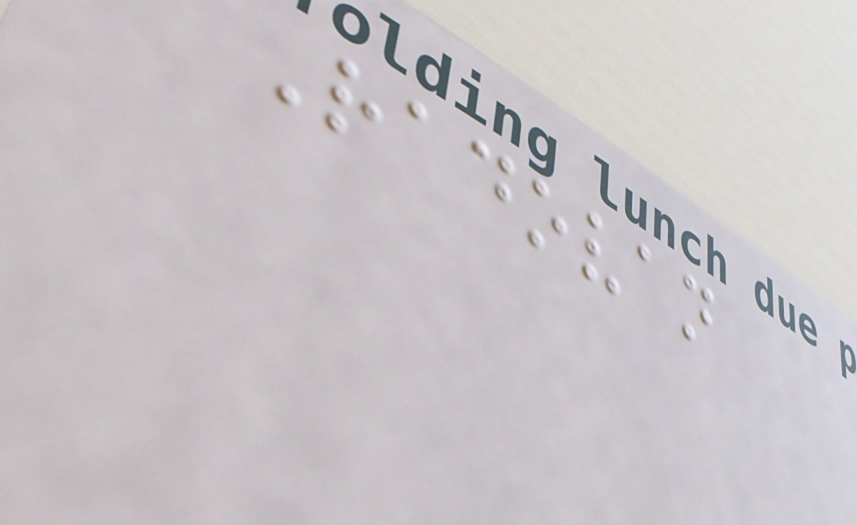Radovan
